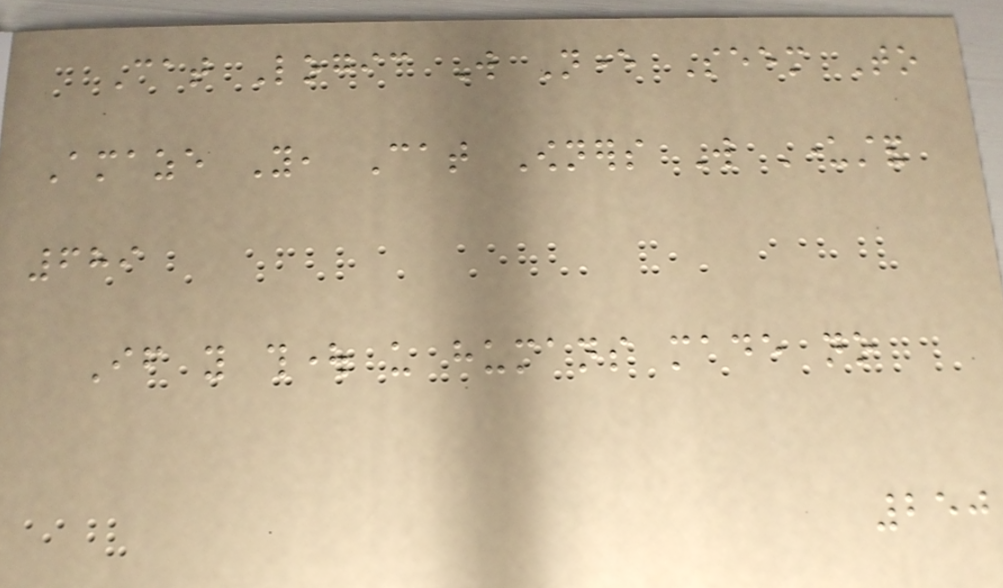Cat Logic Will Never Seem To
Amaze You, Cat Owners Will Understand
689
If you thought us humans made no
250
